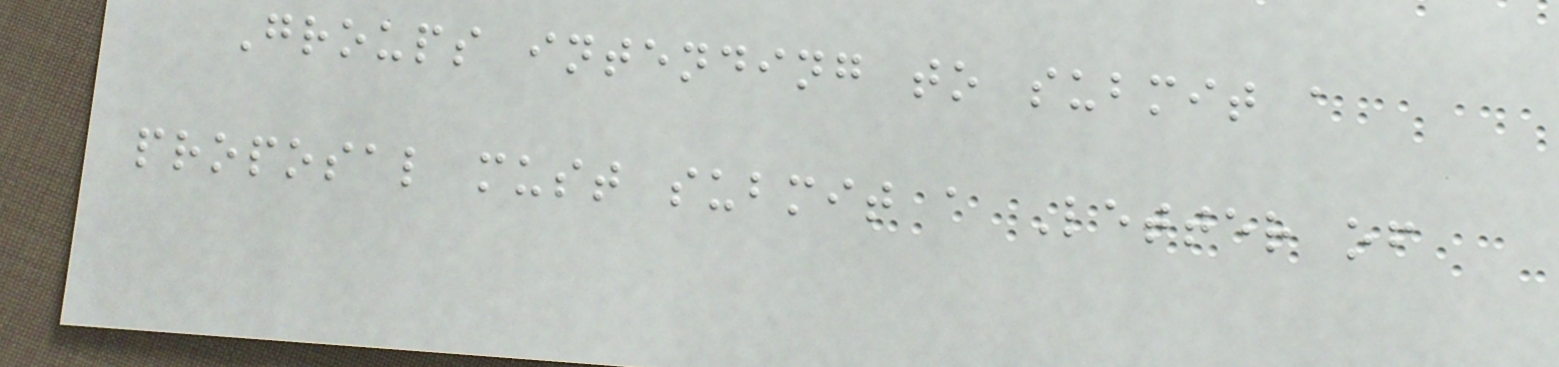Groups intending to submit a
proposal must submit a Letter of
